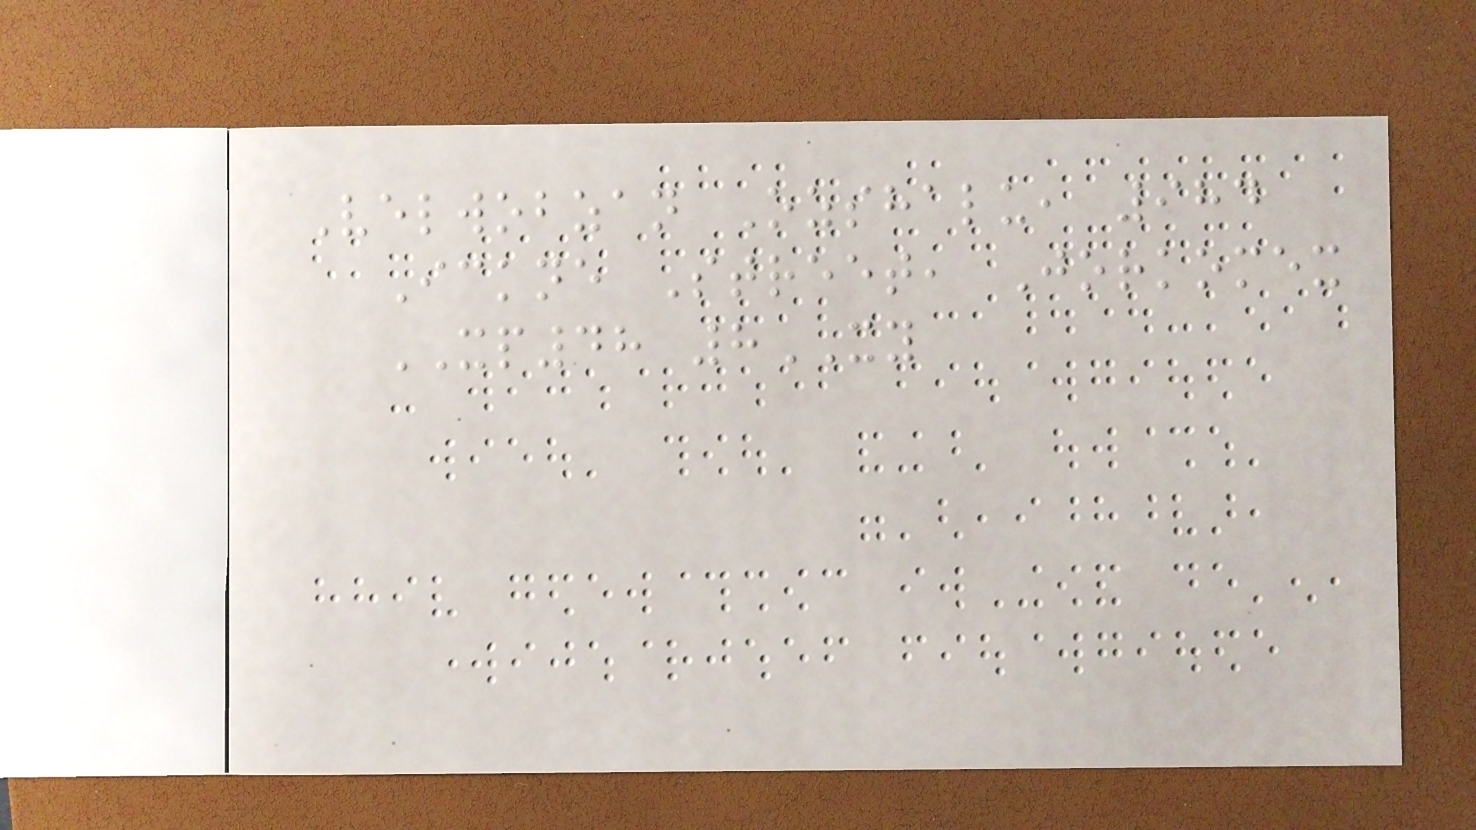Velwobzan Ozshalu, 984
Ickne Street, Jorkomex
XP48 8XY
